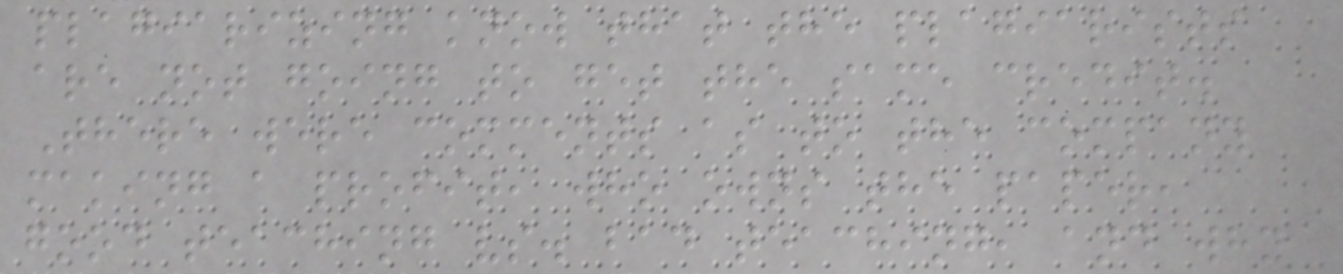plagiarizing know that the plagiarists
are not going to get the same credit.
There were comments as to the company
making a profit, who owns the paper,
good teaching vs. bad teaching, and why
